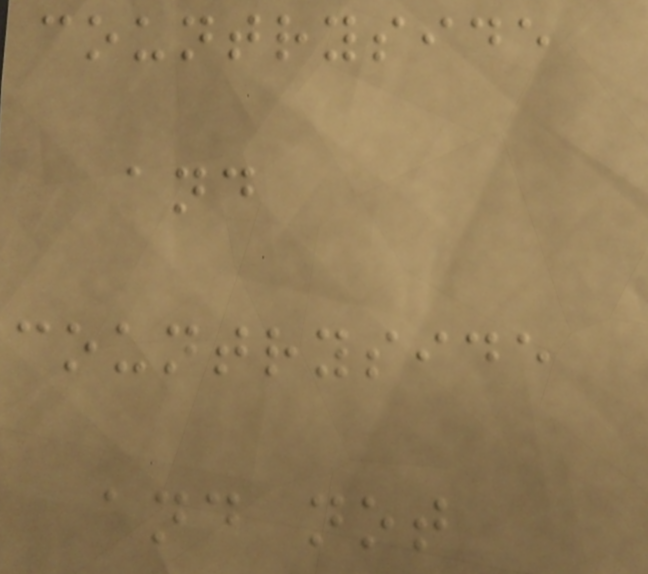countryside
and
countryside
and not
